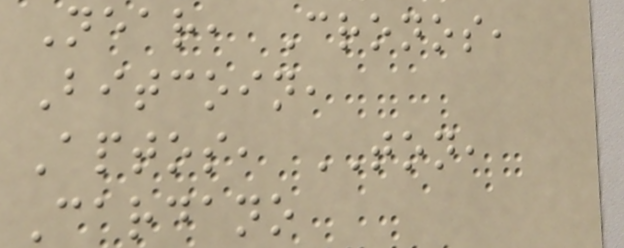Near, Cronos,
Bitcoin,
Aptos, TON,
Cardano
